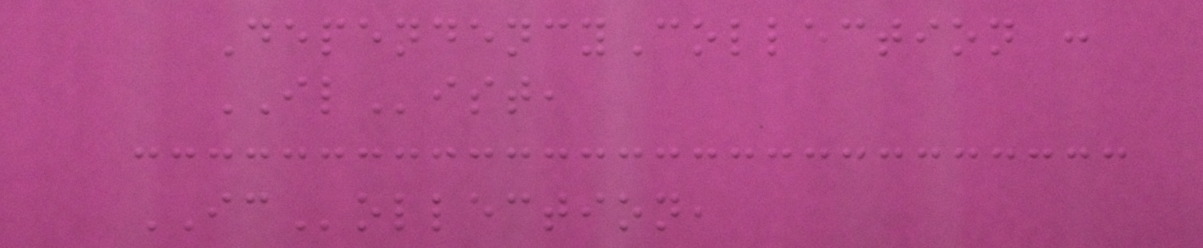DependencyCollection :
IList,
ICollection,
